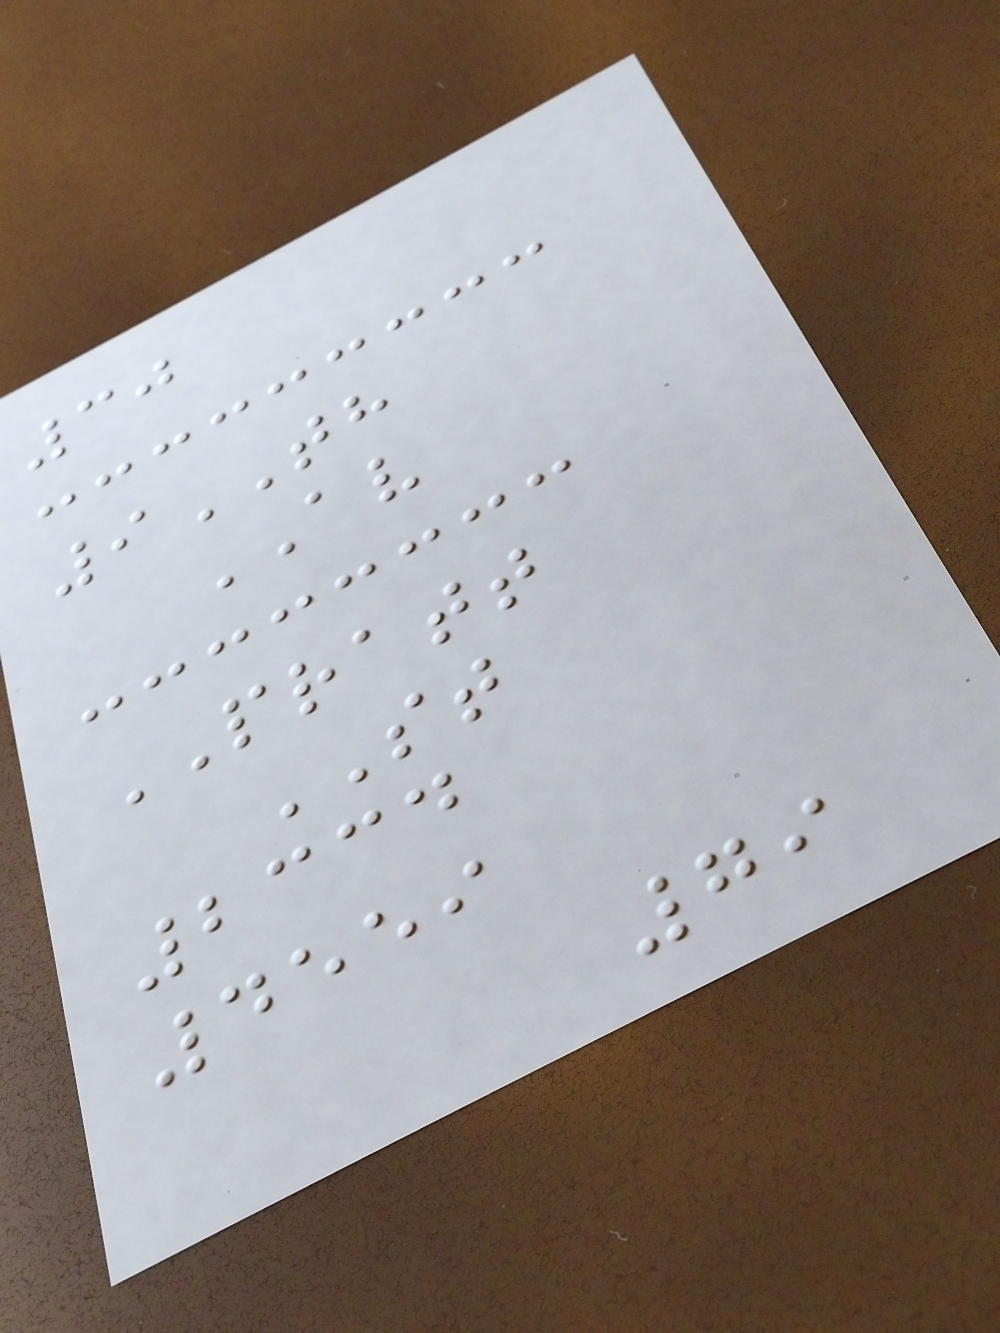30
9TH
AV
PRATT
ST
2334
4559
79
